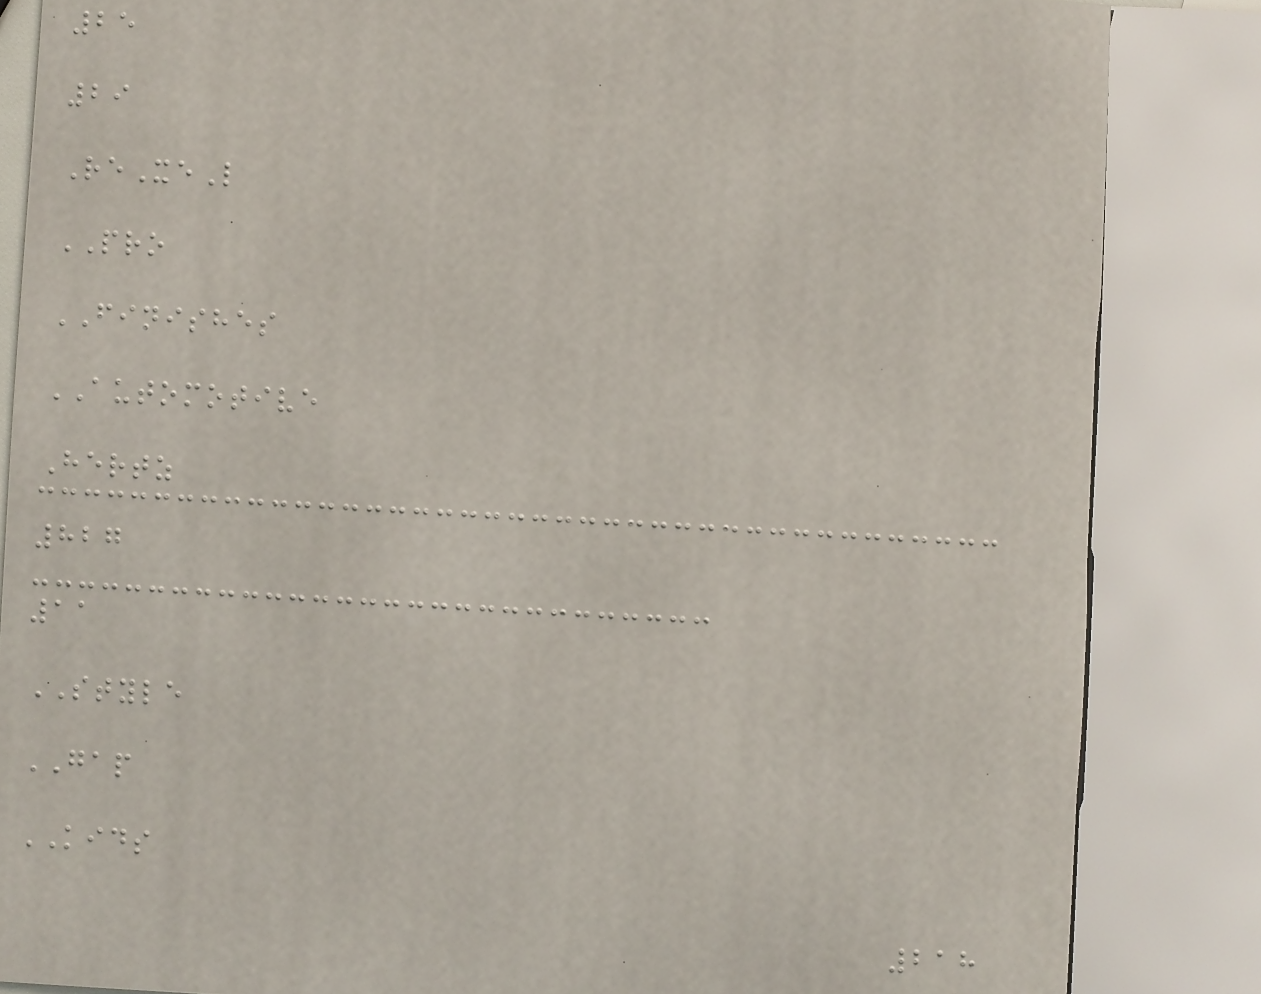25
29
ReXeL
PRO
FINISHES
AUTOMOTIVE
Hertz
827
11
STYLE
GAP
KIDS
218
